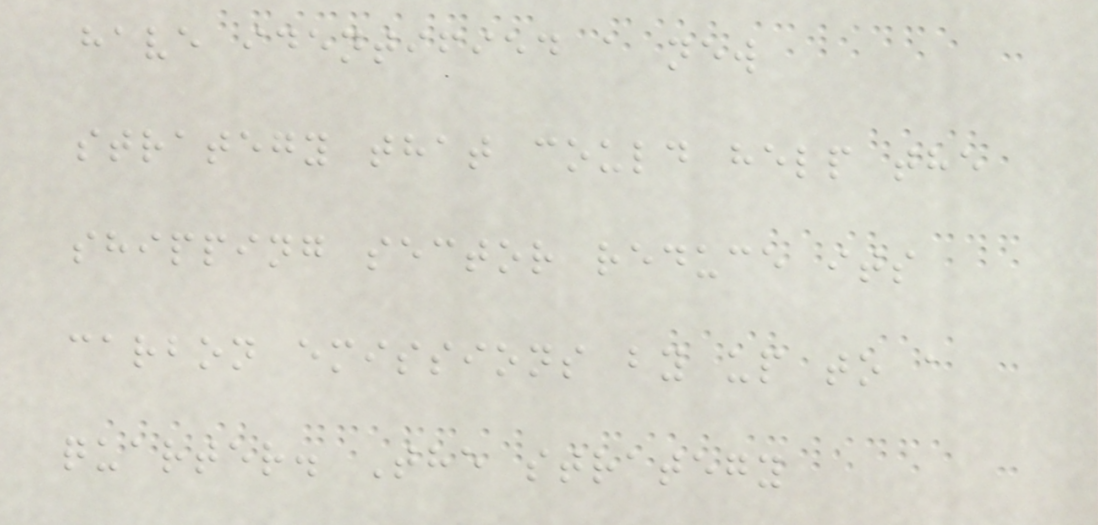have identified a new
strategy that could help the
shipping sector reduce its
carbon emissions by up to a
quarter. The strategy
